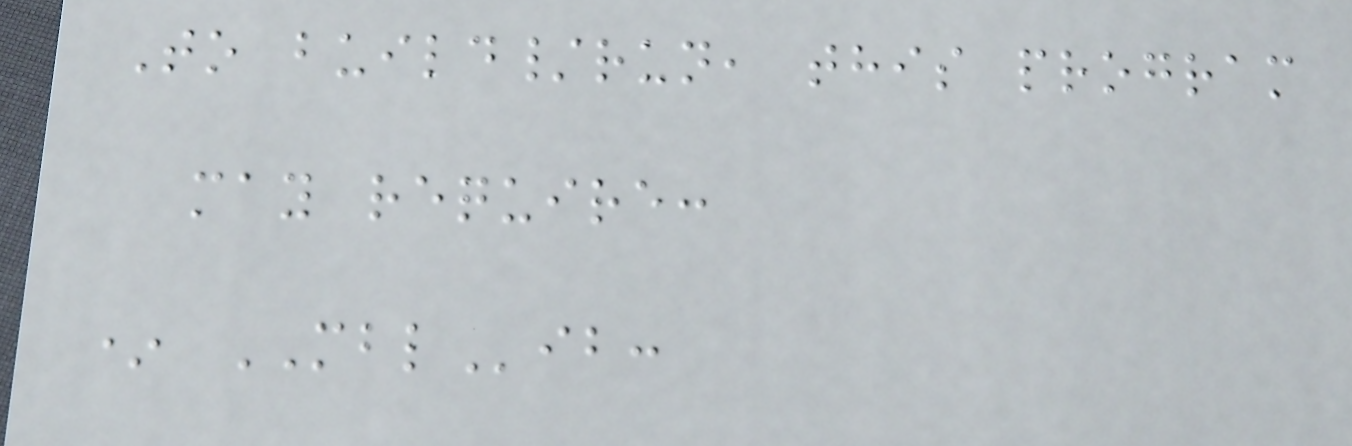To build/run, this program
may require:
* MBLib:
